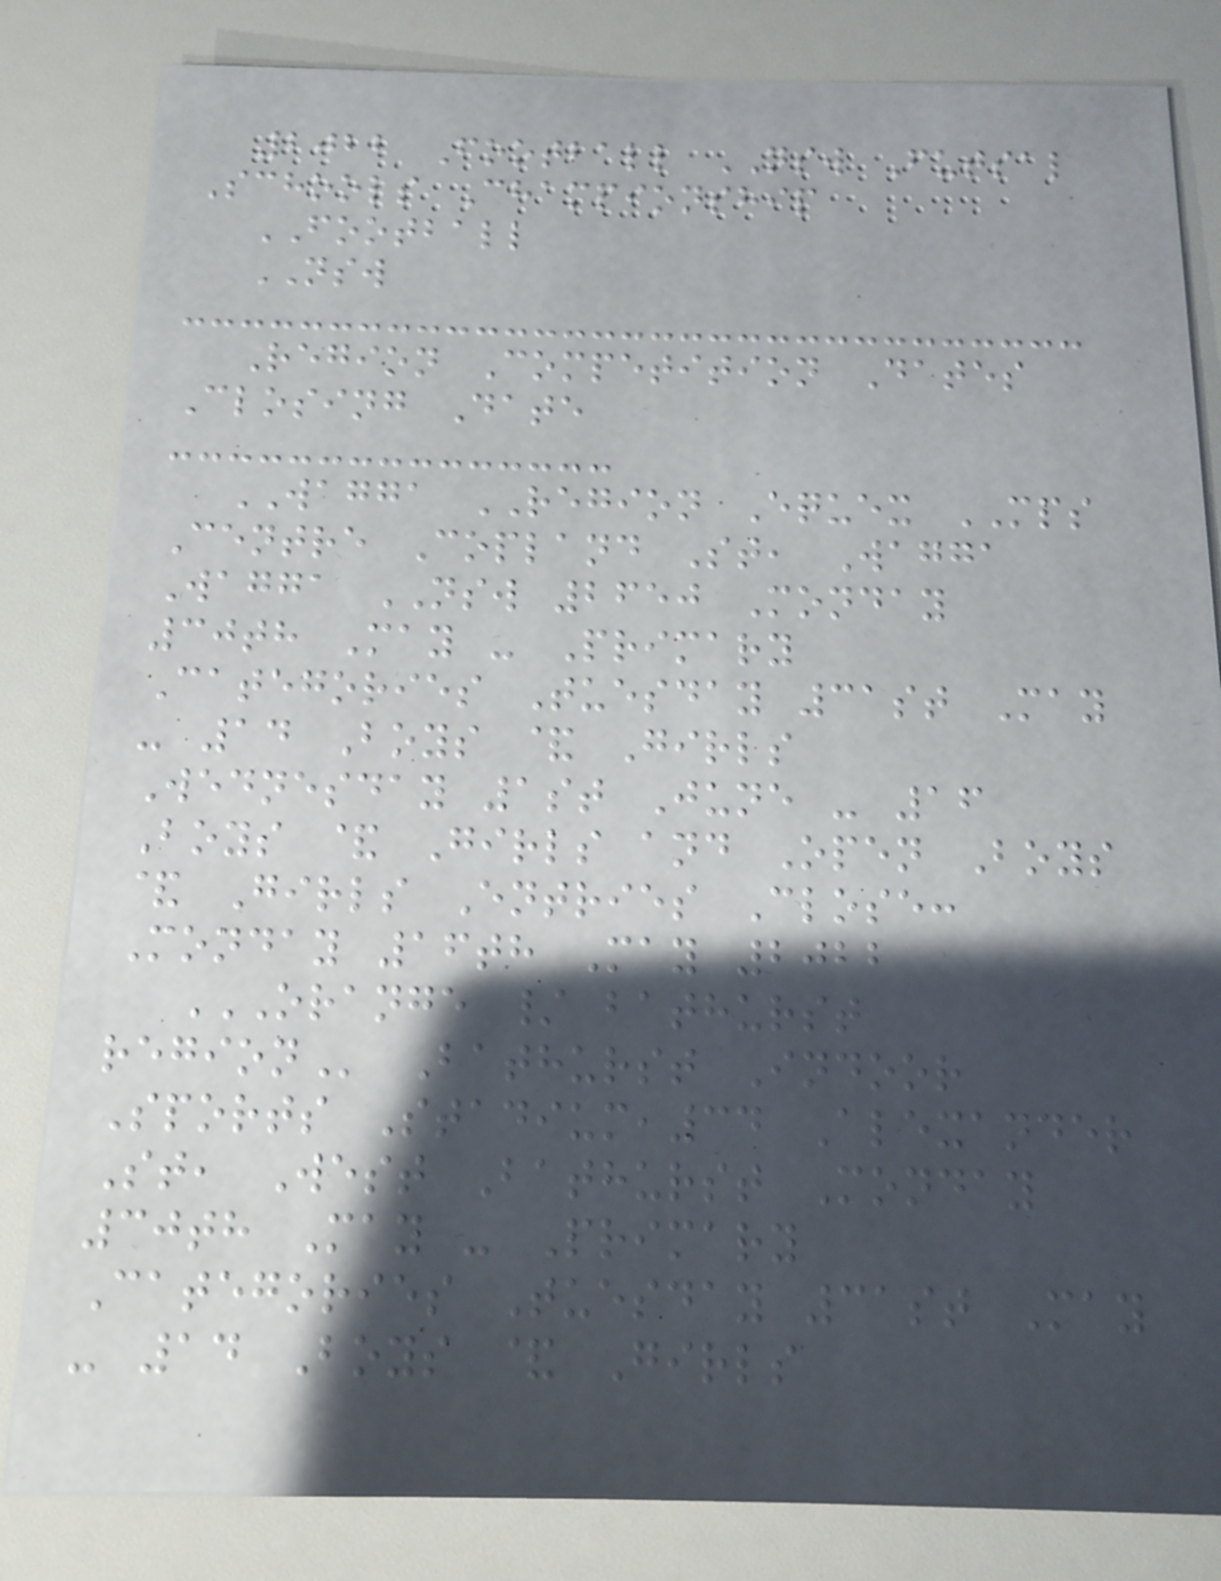2022 Football NSW Futsal
Schools Championship
FOOTBALL
NSW
Region Competition Dates
Closing Date
WAGGA REGION Equex MPS
Centre Copland St, Wagga
Wagga NSW 2650 Monday
30th May - Primary
Categories Tuesday 31st May
- 14 Boys & Girls
Wednesday 1st June - 16
Boys & Girls and Open Boys
& Girls Entries Close:
Monday 16th May 2022
ORANGE / BATHURST
REGION Bathurst Indoor
Sports Stadium,34 Alexander
St, West Bathurst Monday
30th May - Primary
Categories Tuesday 31st May
- 14 Boys & Girls
